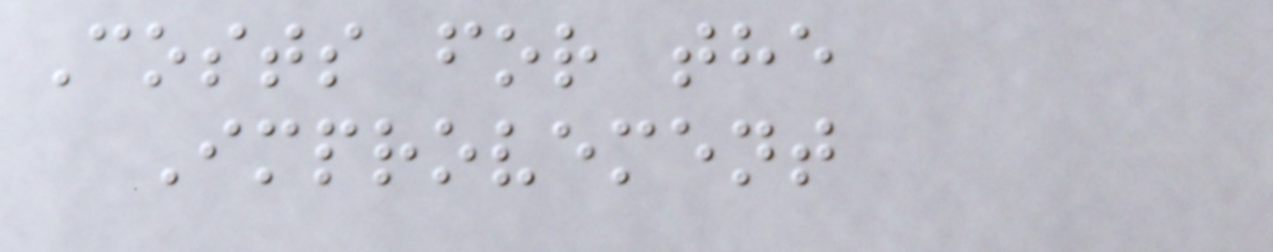Costs for the
Improvement
